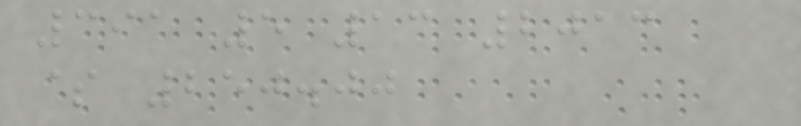391 5 13 2013
$ 250.00
